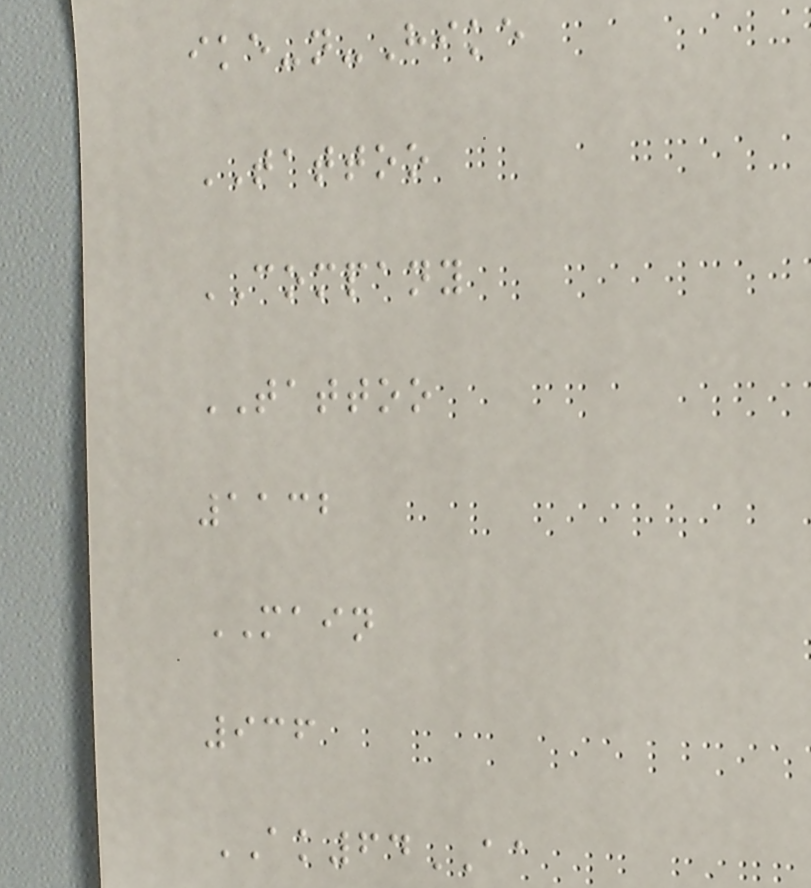ike-n-Hike
TATTOO
COMPANY
TATTOO
1132
MAIN
936
AK64AA
